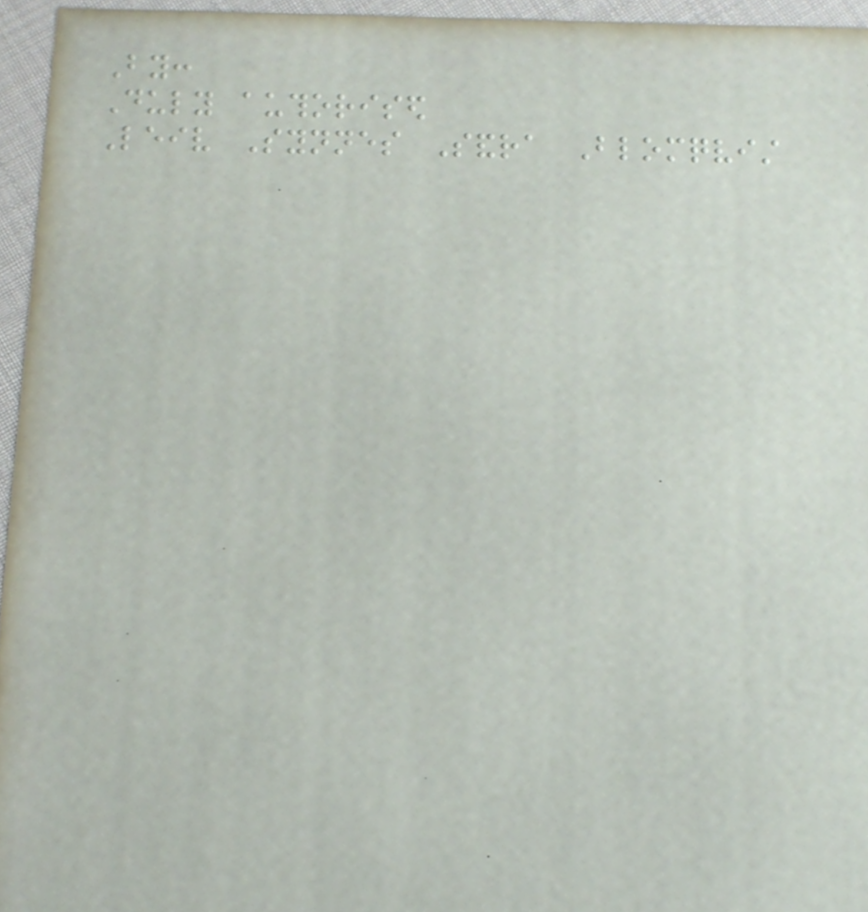By:
Duly authorised
Leiv Synnes Sandra Blomqvist
